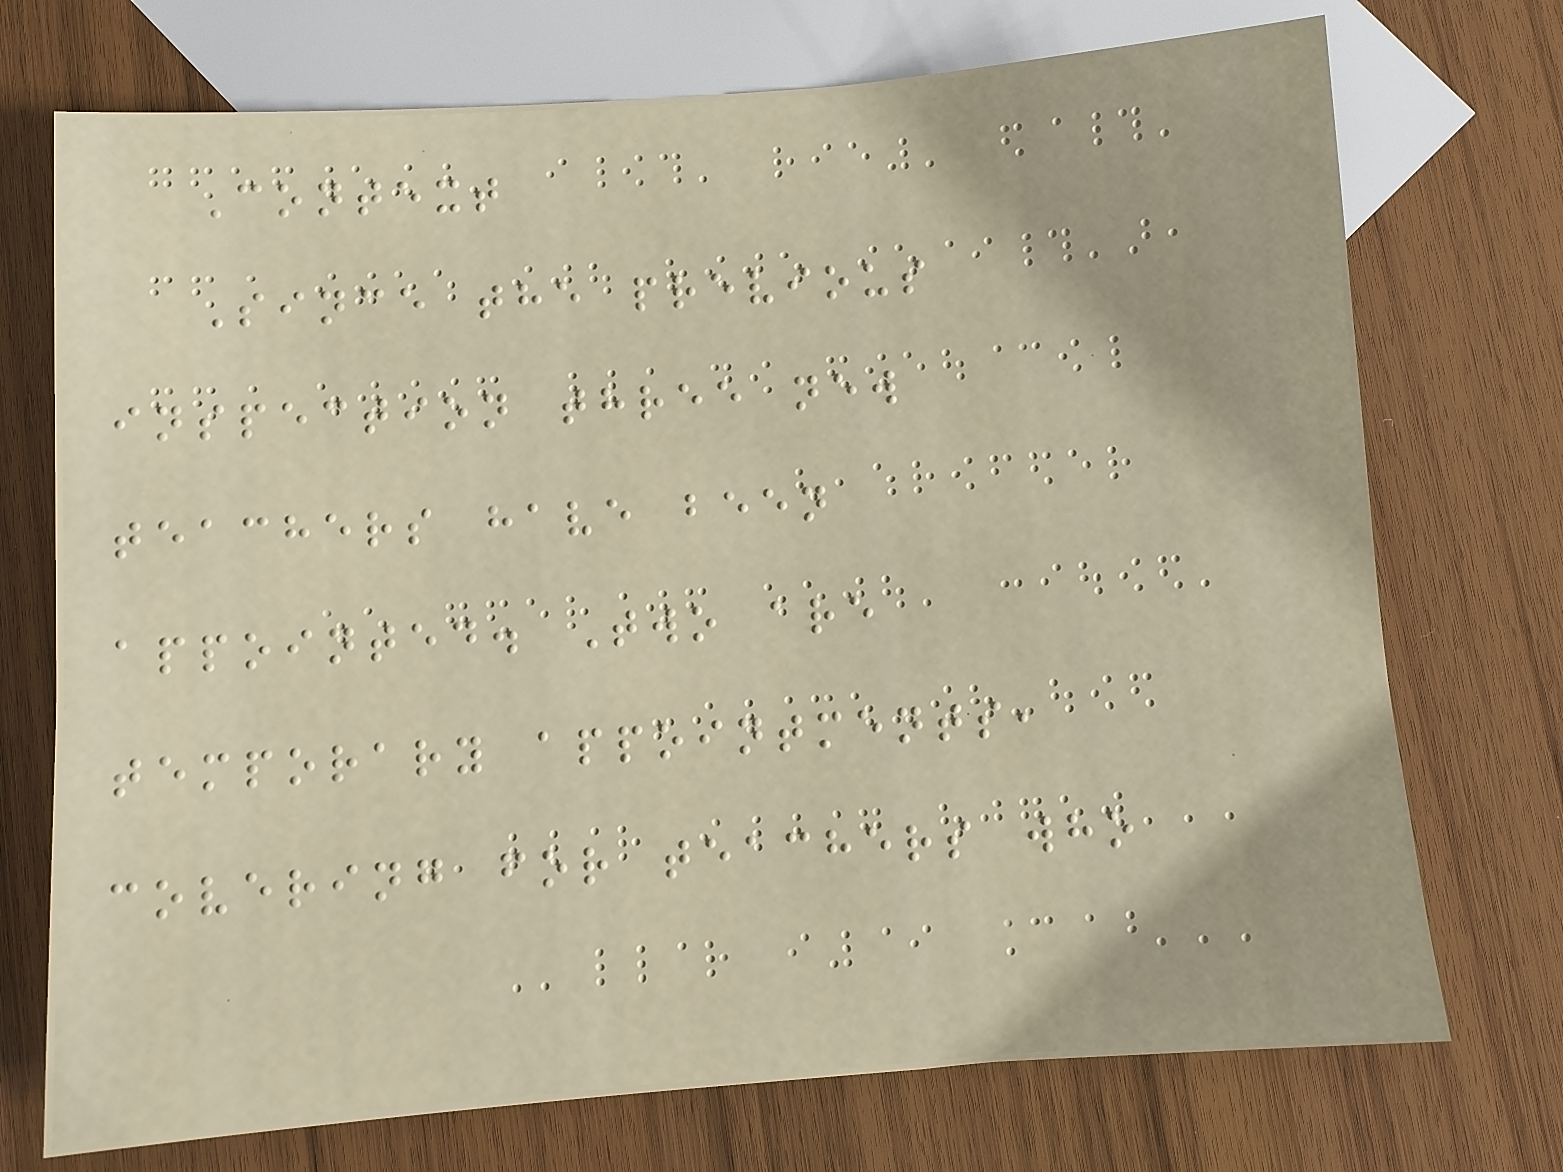Context
Since the previous
inspection three new
teachers have been
appointed. Two are
temporary appointments,
covering for teachers who
